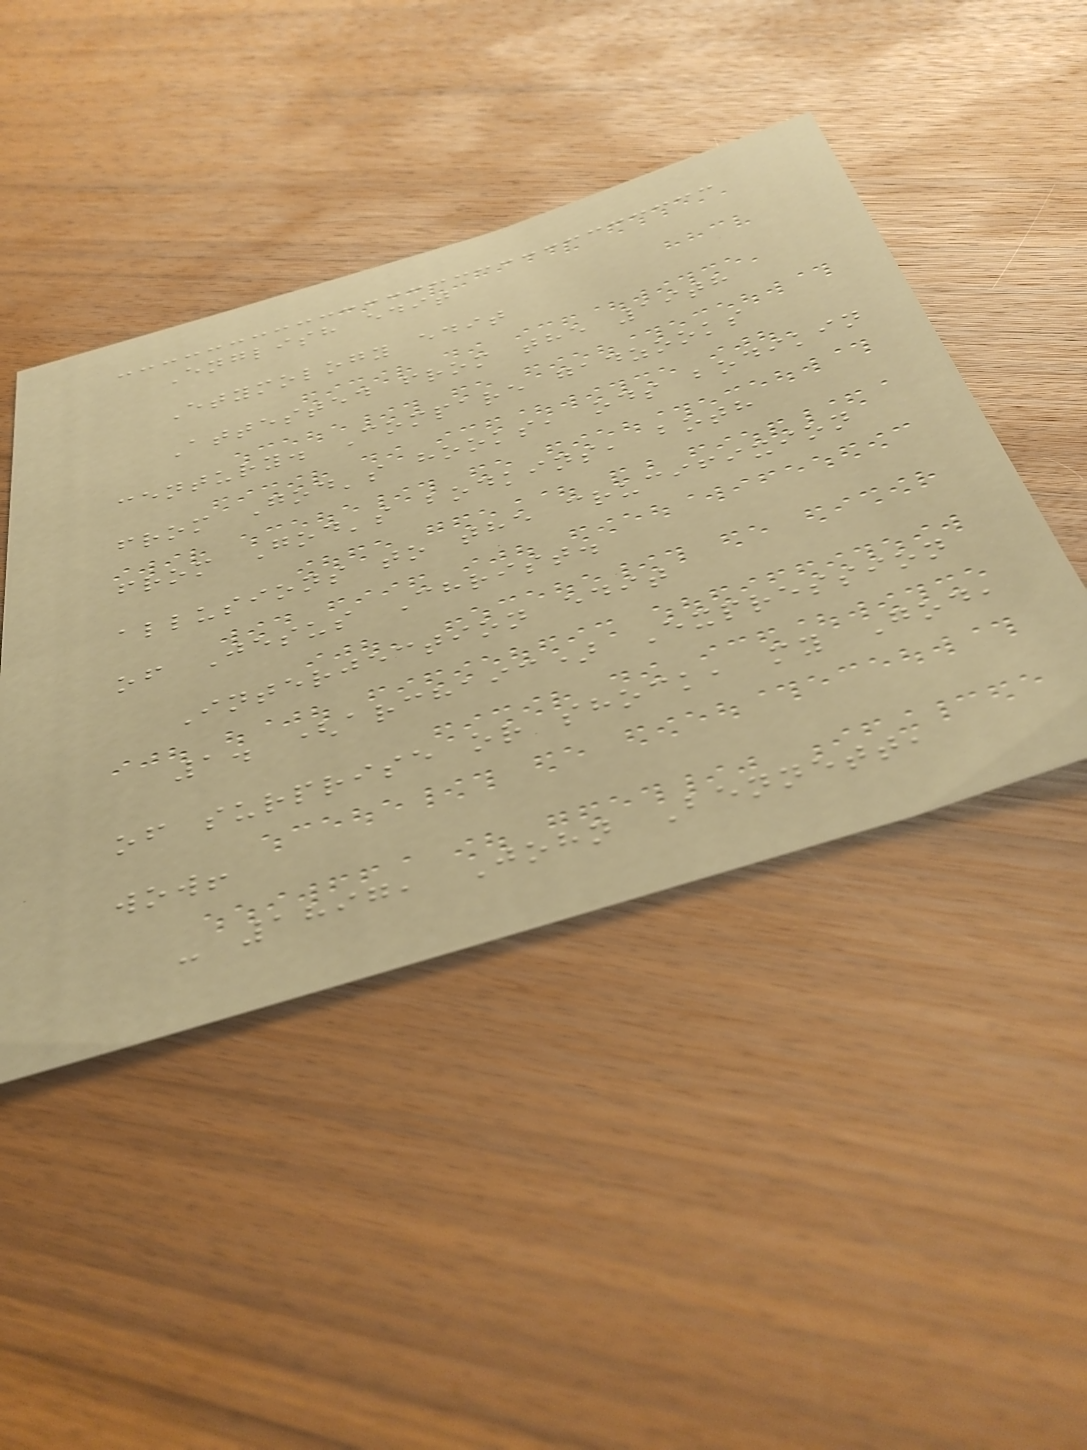English edit
Etymology edit
Attested from the 19th
century. Compare gadzooks
from God's hooks, ods bodikin
from God's bodkins, both
allusions to the crucifixion
of Jesus Christ.
Interjection edit
1. (archaic) Expression
of surprise or shock, my God,
wow!
- 1897, John Bennett,
